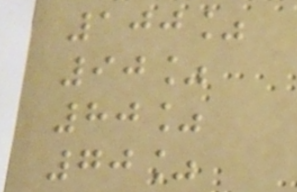100%
90%
80%
70%
